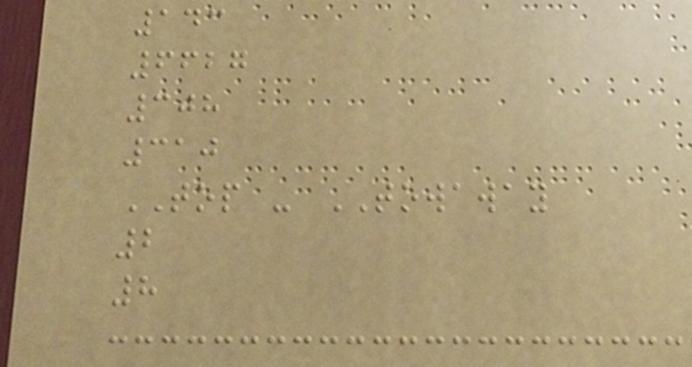143
6627
308
310
TOP - TOWAWAY
2
8
